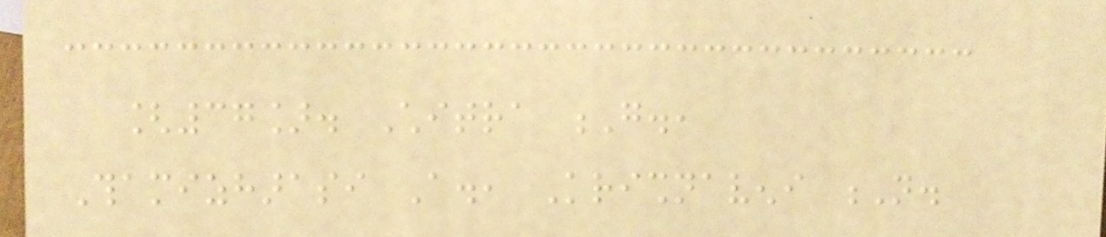[37]. Chitra G.,
Thamizharasi A., Krishnaveni N.
